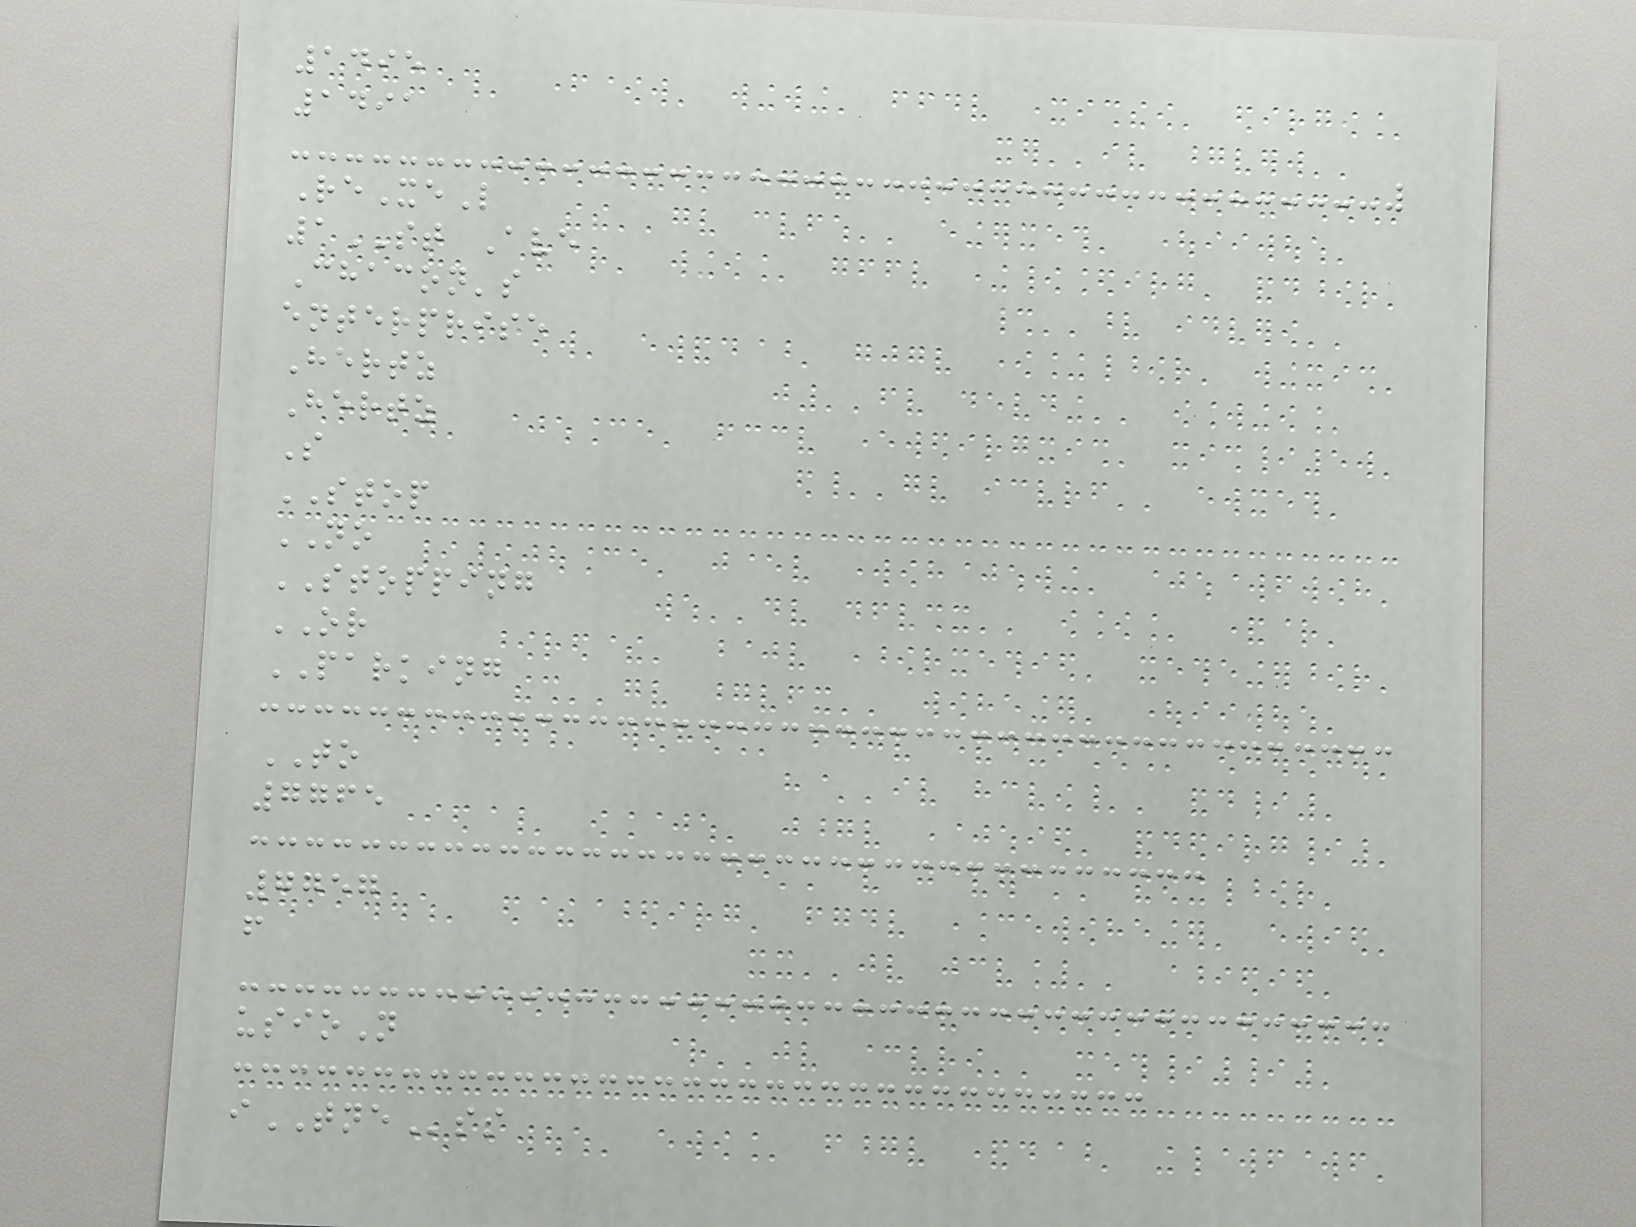1495
1491
ReXeL
1ST Ave
Chacon's
enterprise
Hertz
Hertz
S
STOP
NO
STOPPING
OR
PARKING
TO
7765
7757
f
usioN
iTNEss
